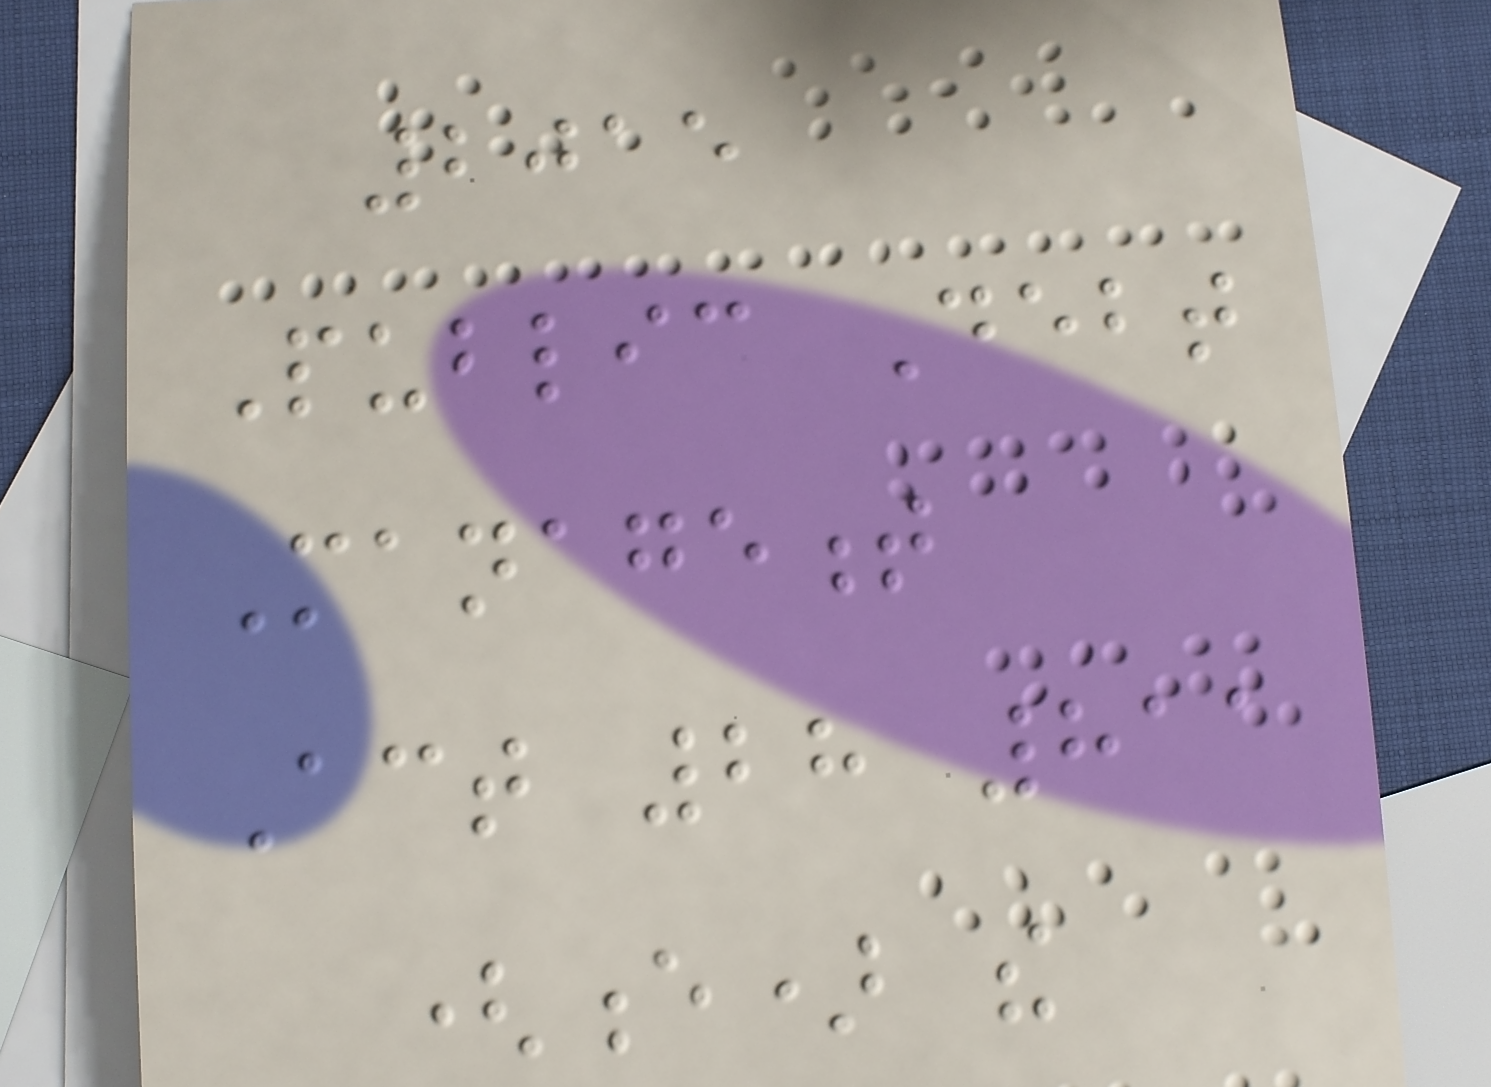2015
Public Debt
Management
Act 28 811
(e) the
